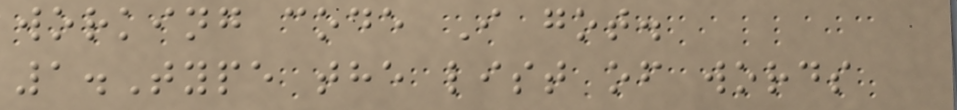working code I got.
1.Type the list of words
